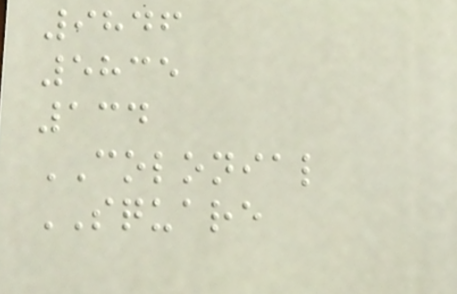9846
5835
134
COLONIAL
SQUARE
